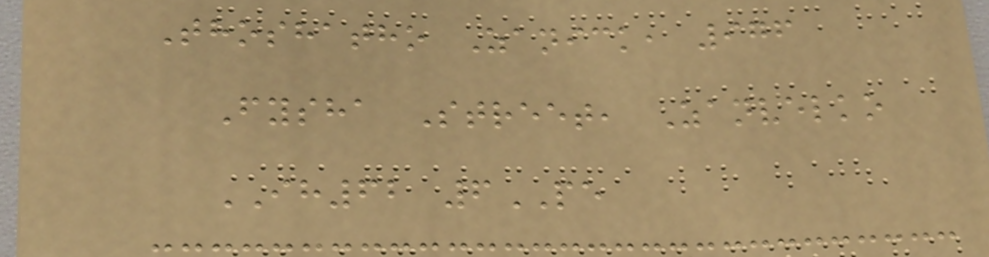Thoshatho Zanick, 976
Fysha Street, Zanvelko
IH62 6PE
